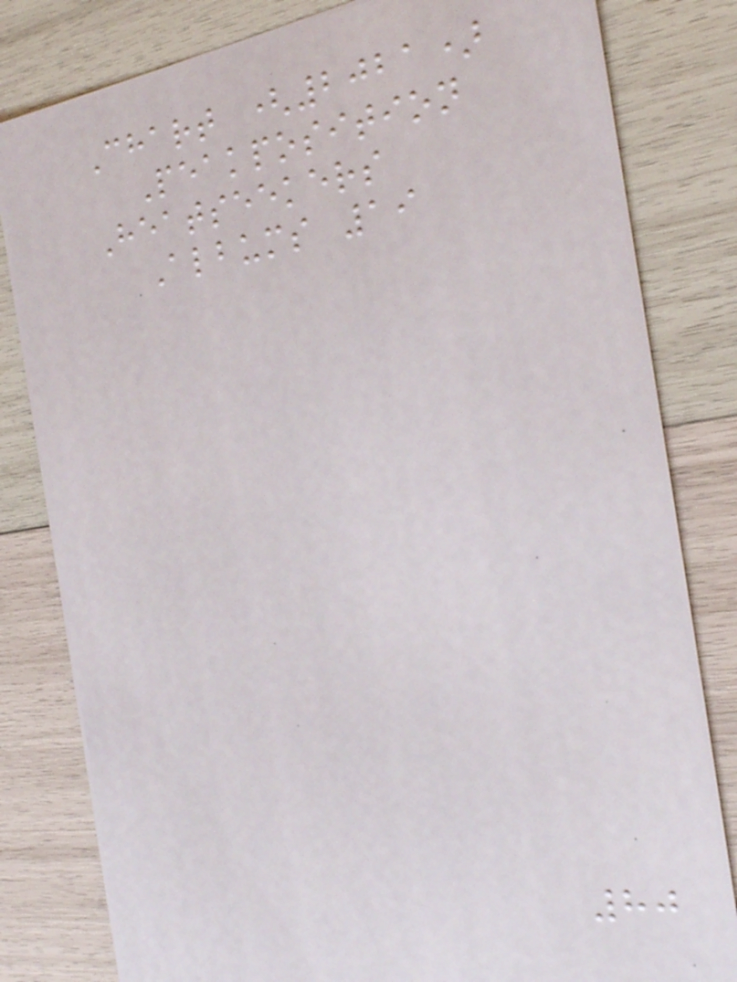Chart (2021)
Peakposition
Heatseekers
Albums 19
80
